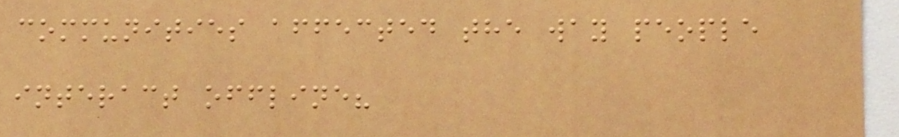communities affected the way people
interact offline?
